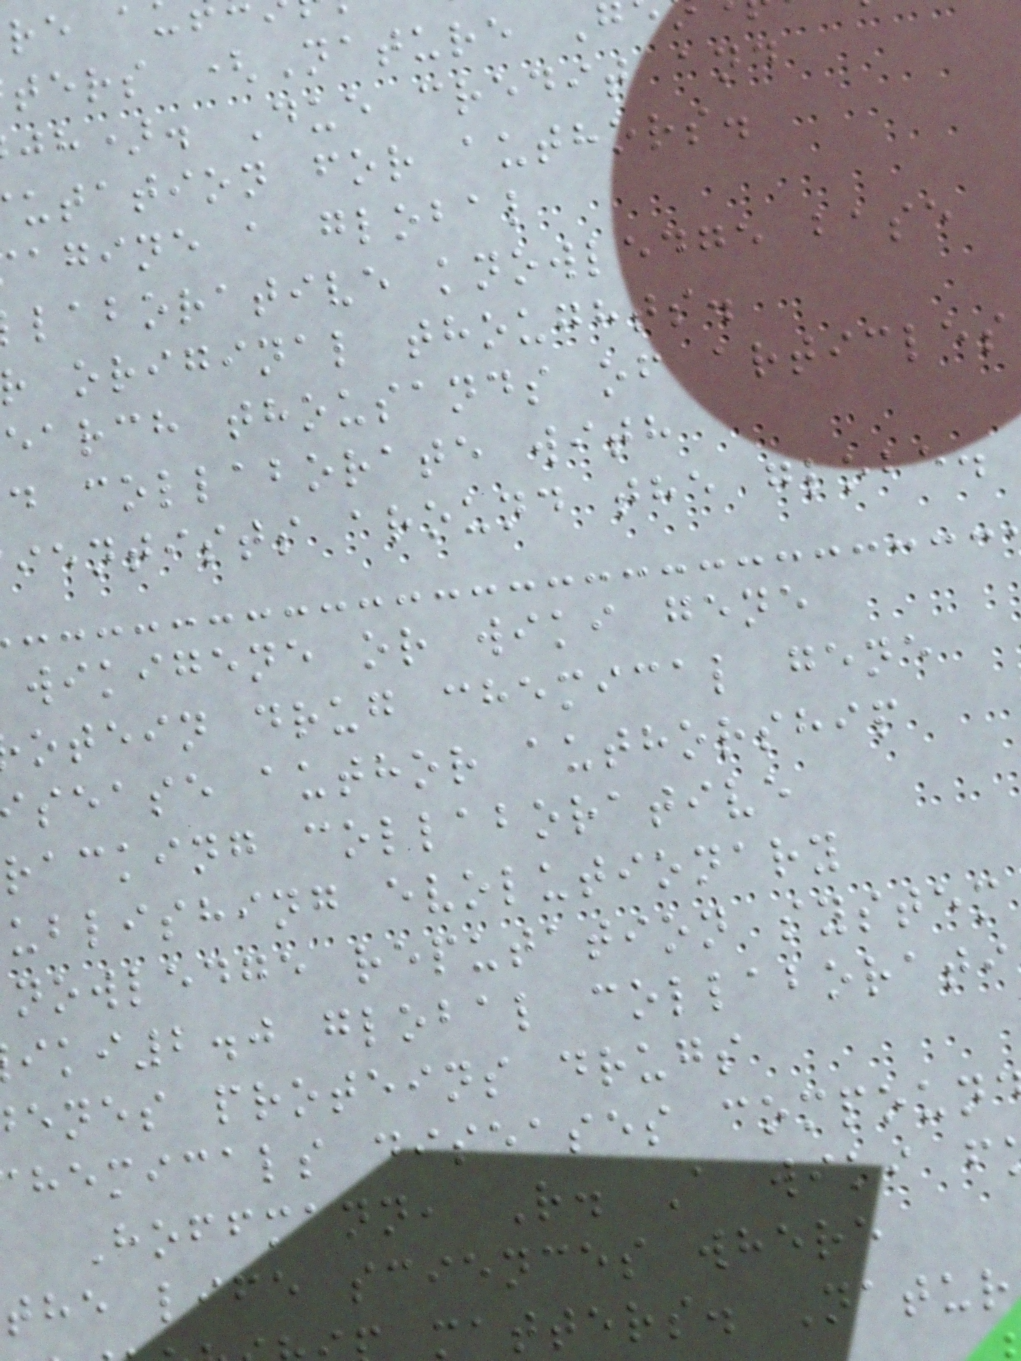ters (Nature
jh). Due credit and
utation for authors.
agine a global
laborative knowledge base
original thoughts.
earch thousands of articles
d collaborate with
ientists around the globe.
wikigene or wiki gene
otein drug chemical gene
sease author authorship
racking collaborative
ublishing evolutionary
nowledge reputation system
iki2.0 global collaborati
enes proteins drugs
hemicals diseases compoun
Hoffmann, R. A wiki f
the life sciences where
atters. Natur
